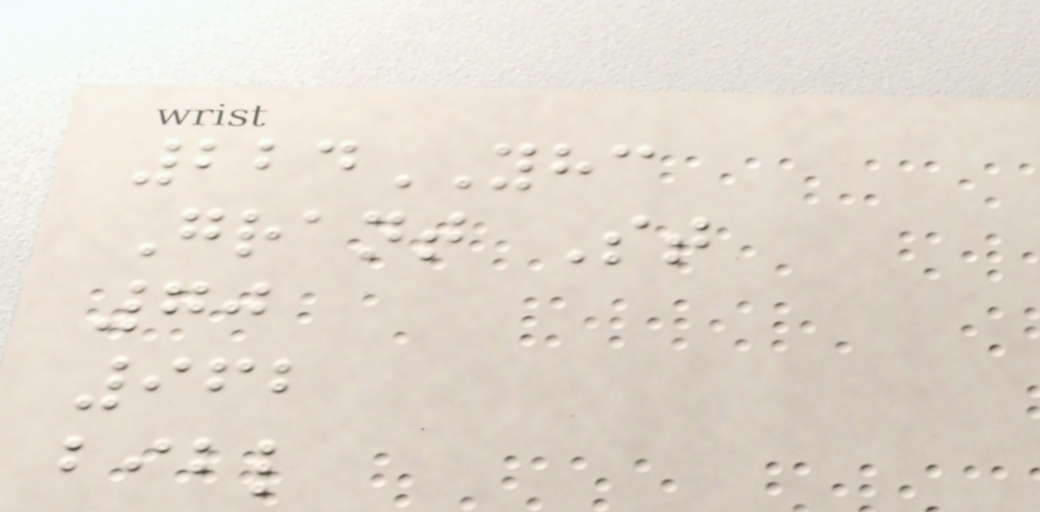224YHC
Grant St
70
962
bibl
